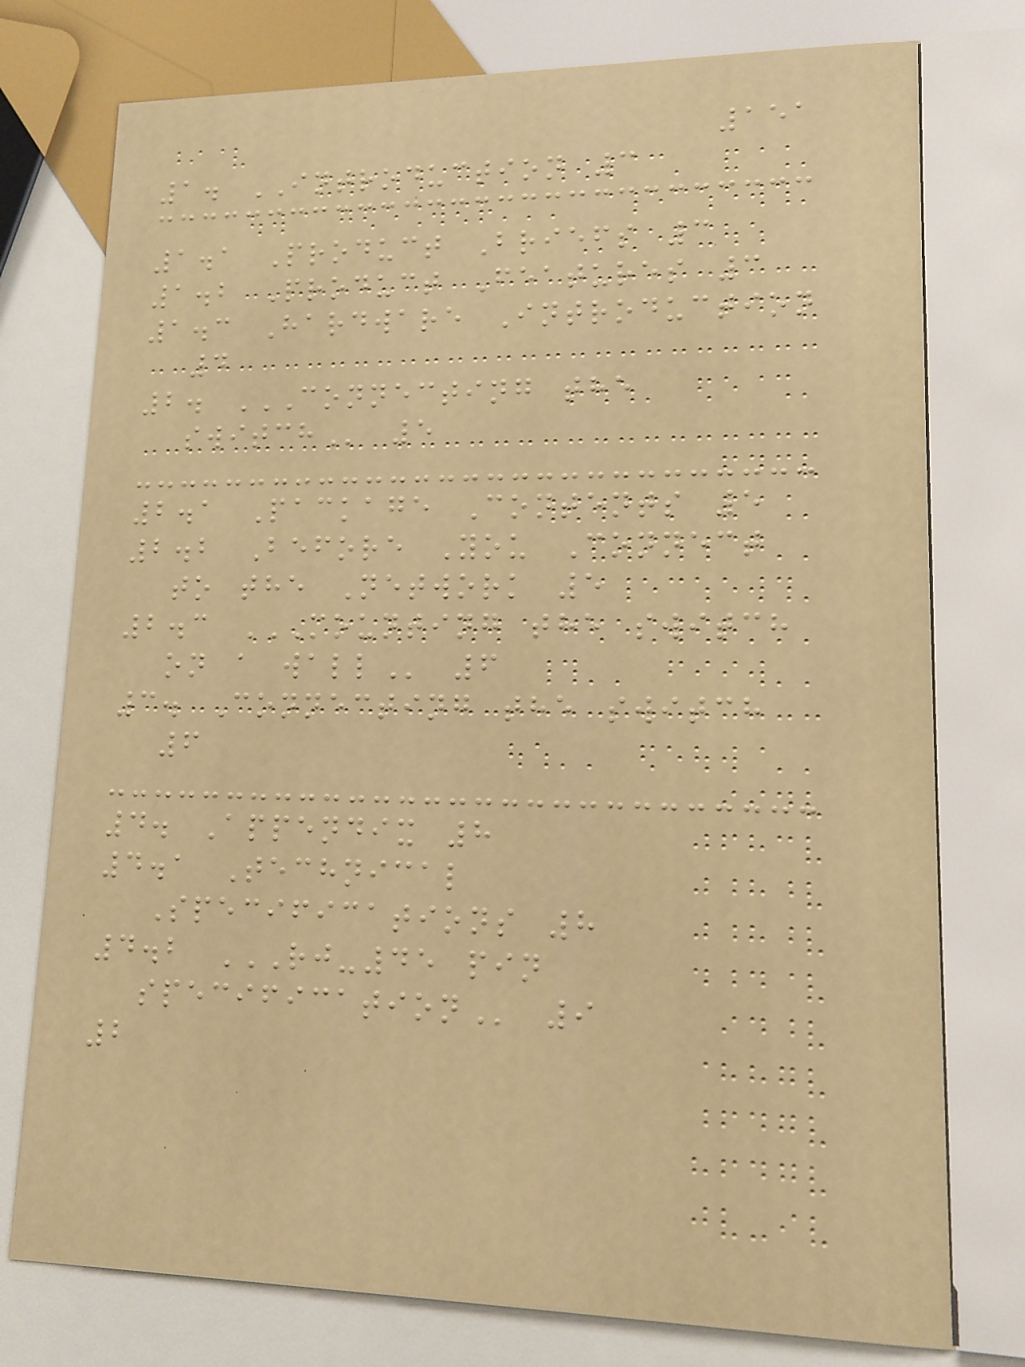151
1. INTRODUCTION 3
1.1 Product Briefs 3
1.2 Product Features 3
1.3 Hardware Introduction
4
2. CONNECTING THE
SWITCH 5
2.1 Package Contents 5
2.2 Before You Connect
to the Network 5
2.3 MOUNTING THE SWITCH
ON A WALL 6
3. Connecting the switch
6
4. Appendix 8
4.1 Technical
Specifications 8
4.2 RJ-45 PIN
SPECIFICATION 9
2
